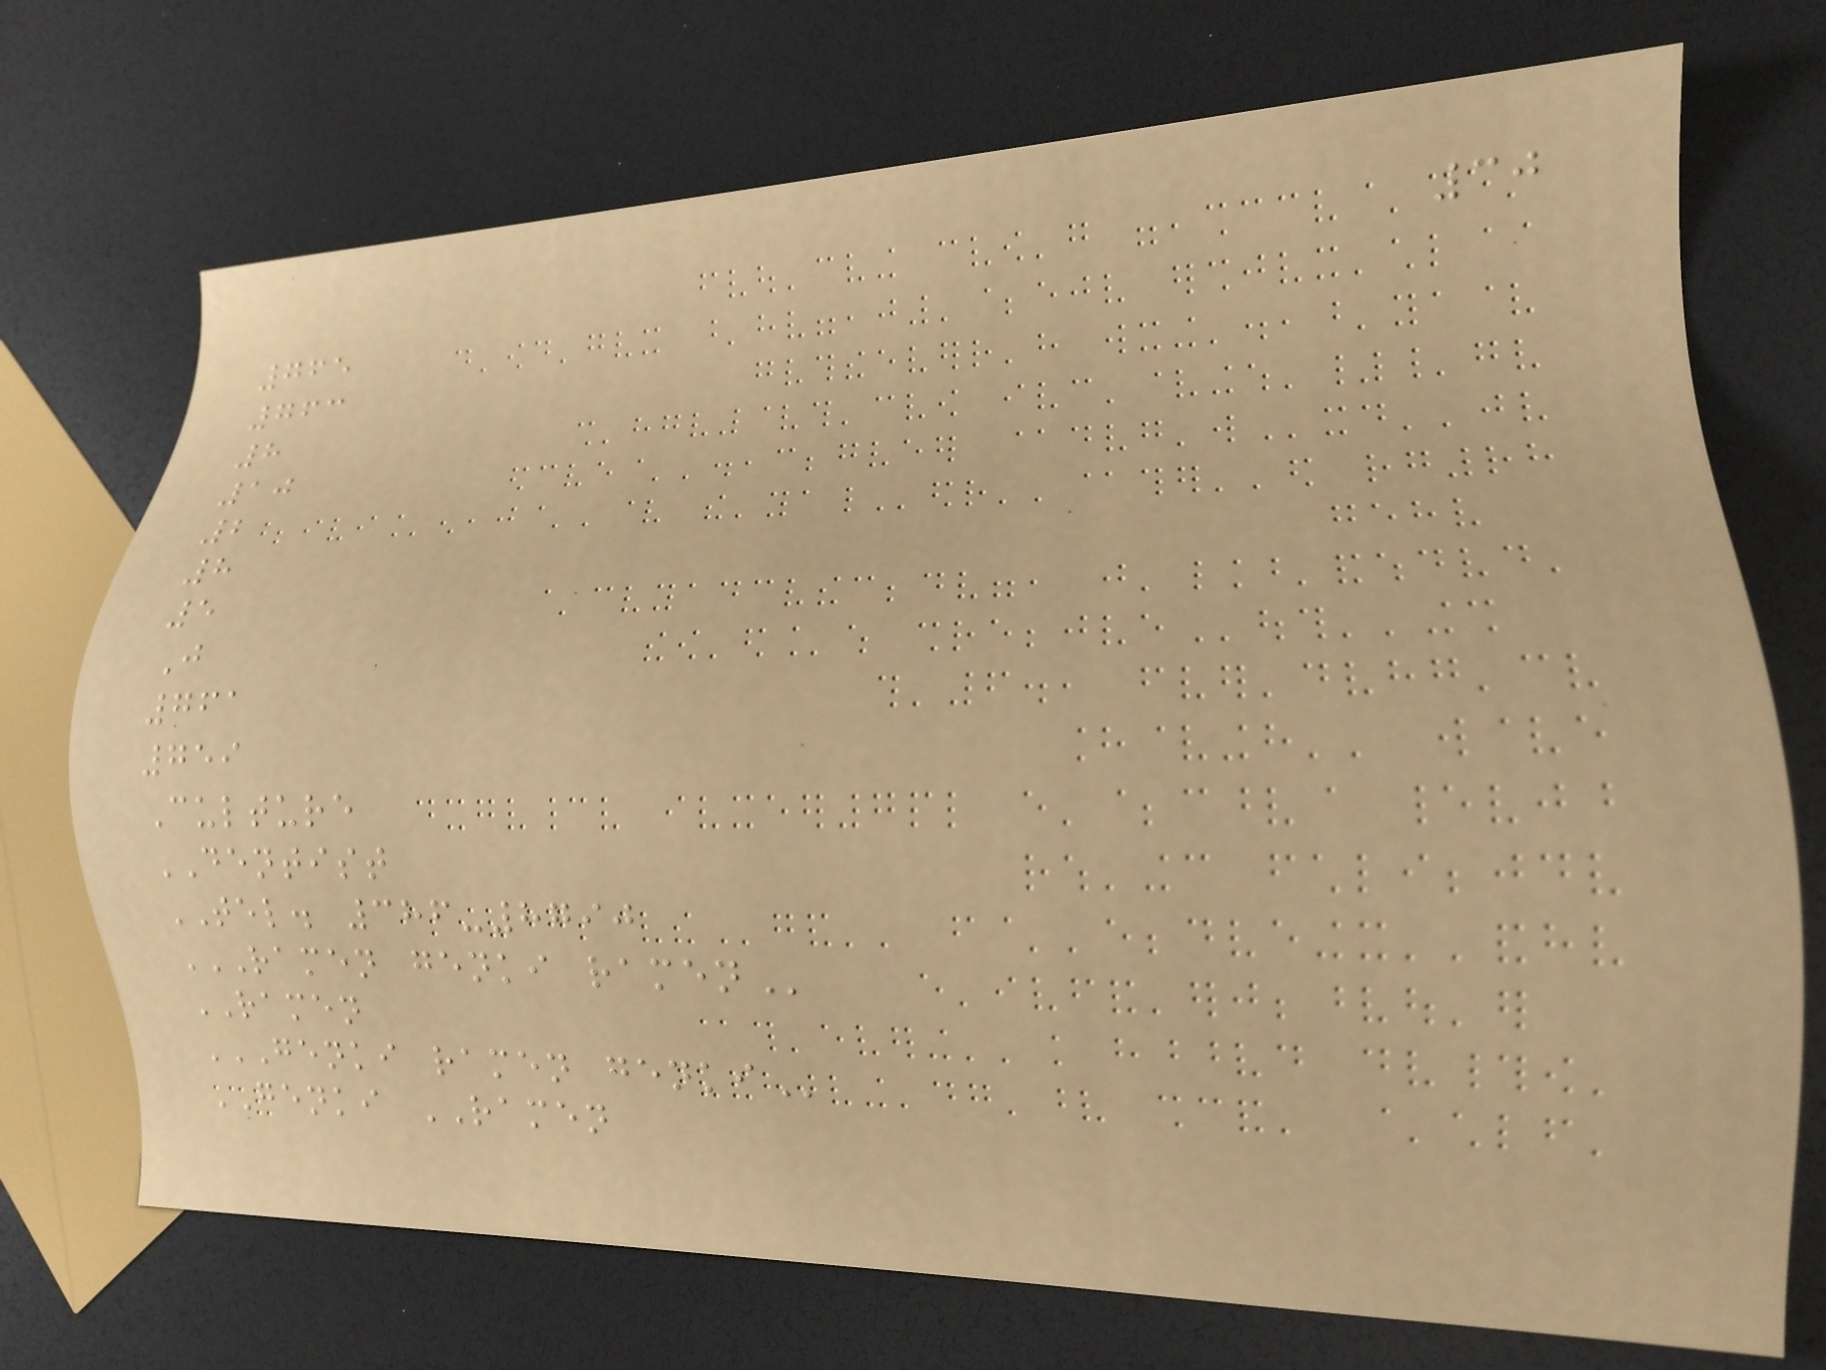30
765
763
8
10
2
8
5
J
761
759
Culture
DENTIST
TEL. 386-8790
RAMEN GENKI RAMEN
RAMEN
GENKI RAMEN GENKI
GENKI RAMEN
